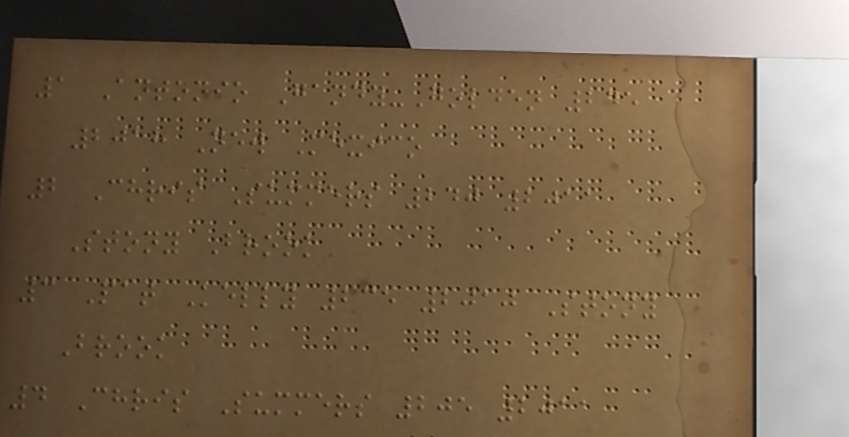1 Antonio Gandy-Golden 245
2018 New Mexico
2 Chris Summers 240 2011
Stony Brook
3 Pat Kelly 235 2010 Stony
Brook
4 Chris Summers 205 2011
